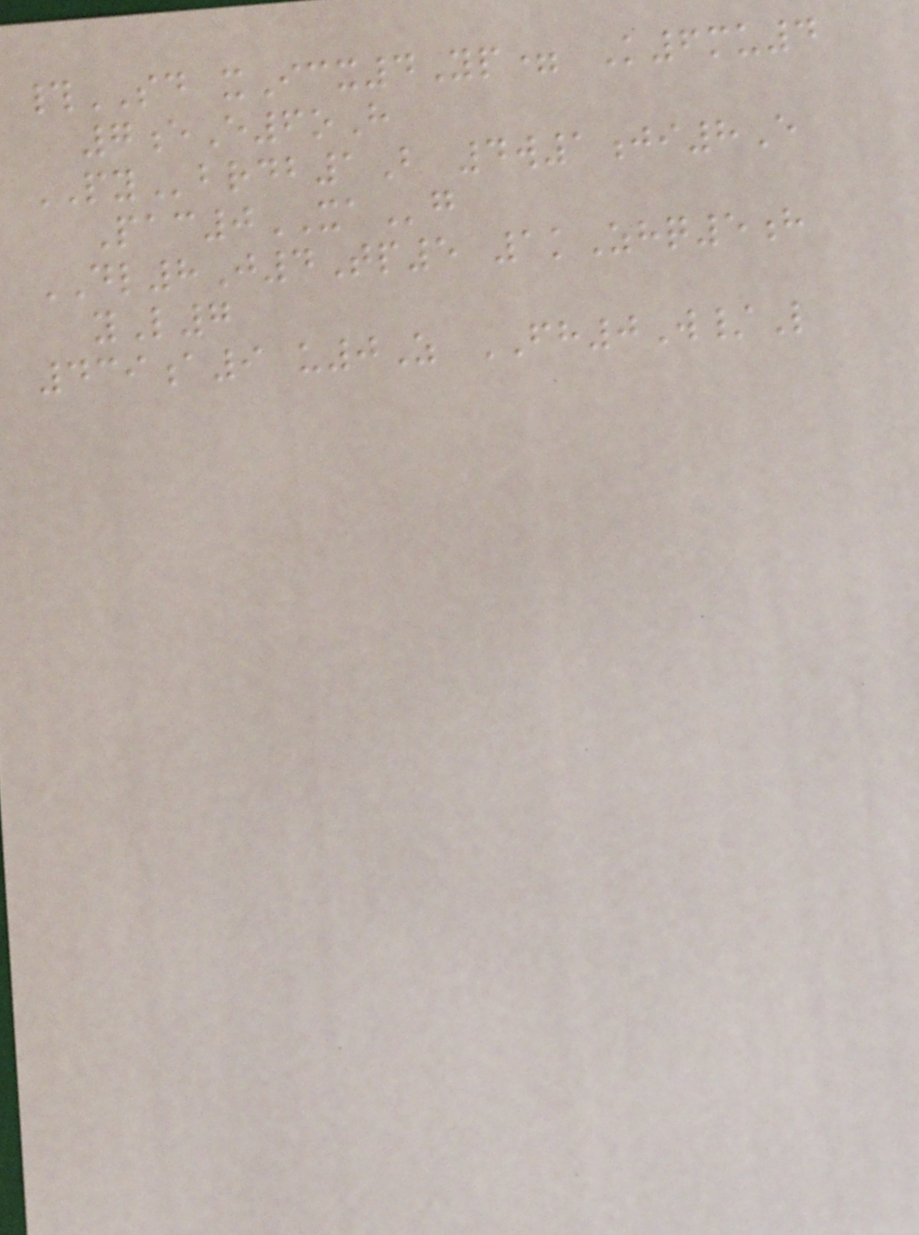#SD xIcx4Yp= K6mu4
7eE6oH
PYbrdb1B 4w1ji8E
Pac0XAg
DL8J4Tp5 1kZhq5h
yL7
439a9 u0Z FH0W/L
